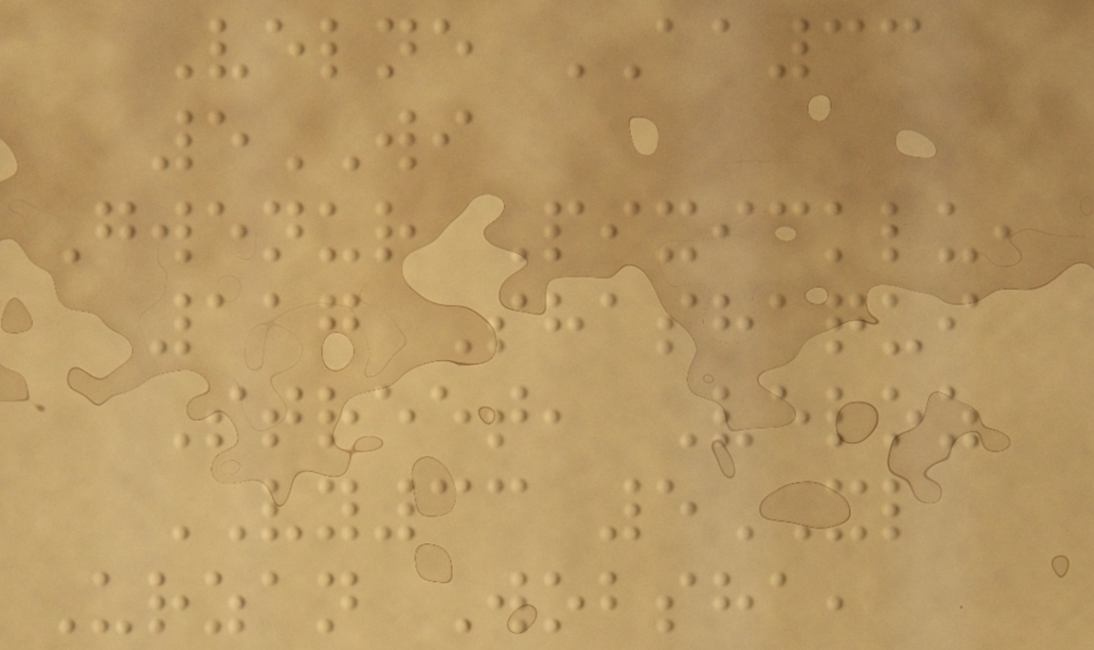Velne AA33
5WI
Gwenur Pixicklu,
117 Shashaqui
Street, Veloz
VY33 5XL
Urzan Wobsha,
